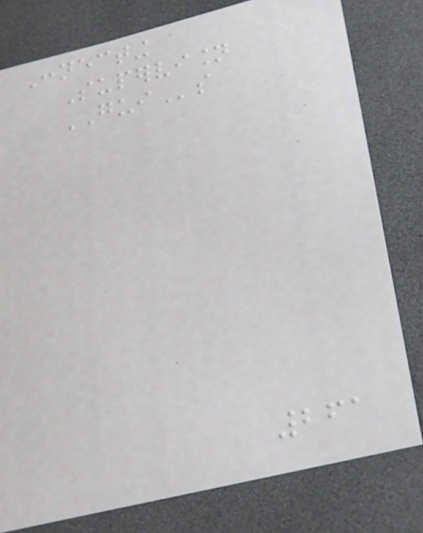Connecting
Supervision
GUIs
261
